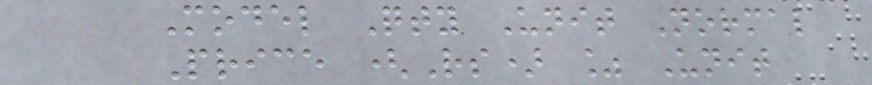Model Qty Unit Normal
Price (Rs) % Unit
